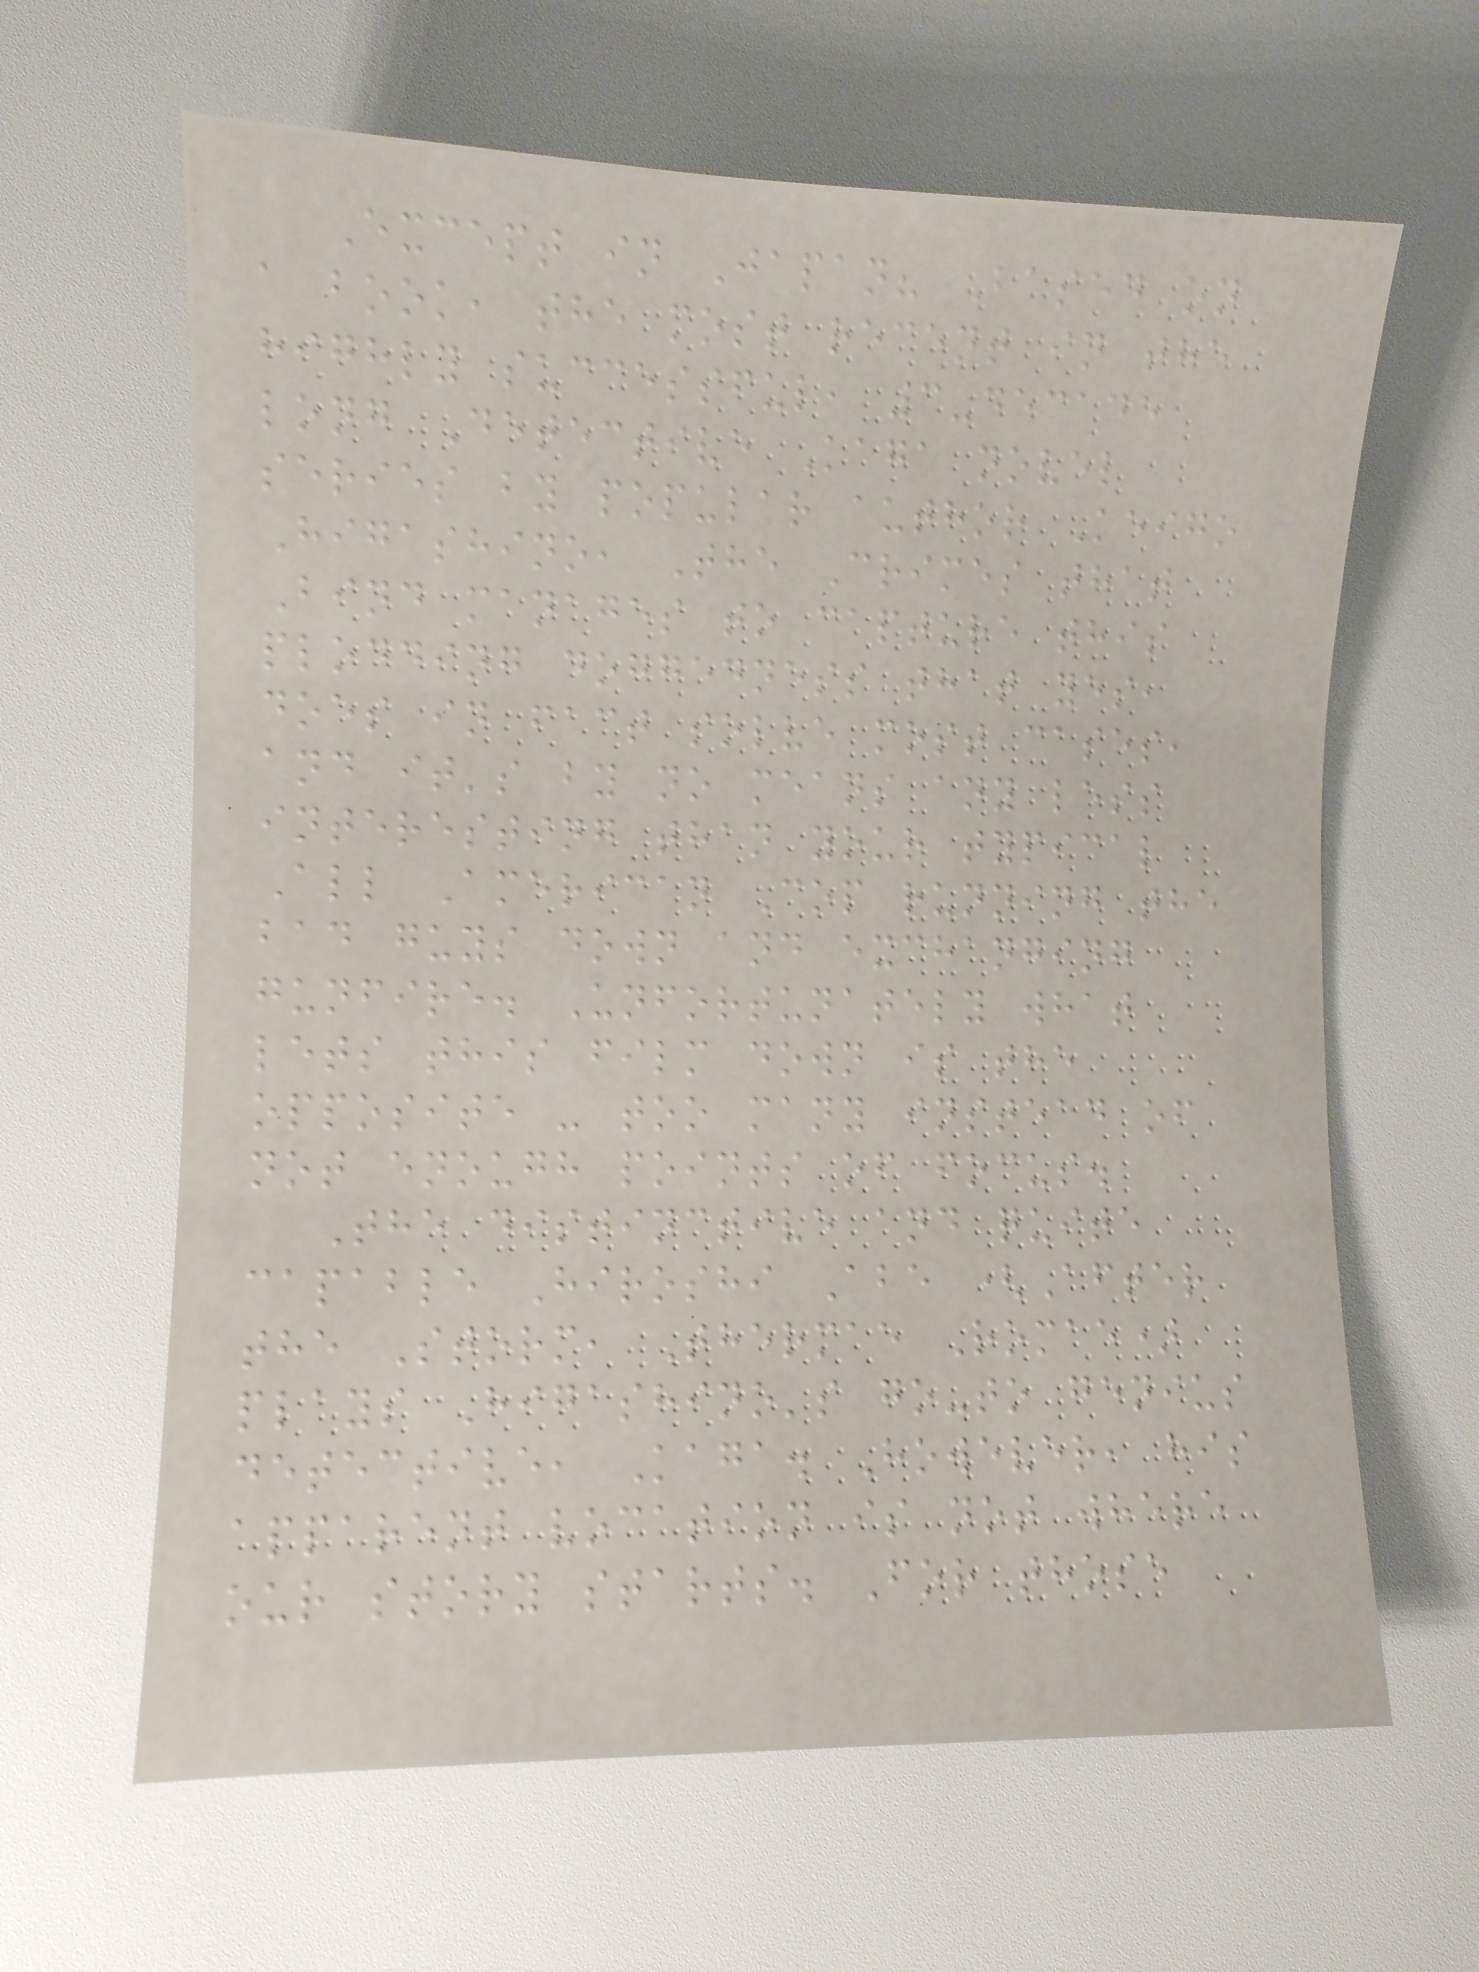Except in Japan? Based on
a book, the most recent in the
highly successful, 3-decade
long Detective Kaga novel
series by popular author Keigo
Higashino, The Crimes that
Bind manages to capture this
plodding doggedness that yes,
does in fact solve most cases,
and it's by no means any less
interesting than your typical
All American Cop running the
bad guys down and exchanging
gunfire. Unfortunately what
lets this film down is the
opposite - too many instead of
not enough points of focus.
The distinctive and quite
capable Hiroshi Abe (After
the Storm, Thermae Romae)
plays Higashino's go-to genius
detective, Kaga. However, his
apparent vocation is not where
our story starts. For those
